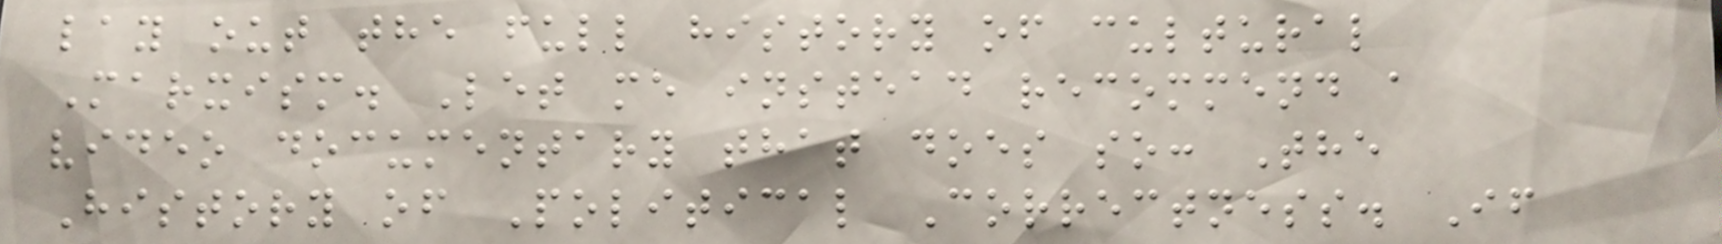lay out the full history of cultural
Marxism. Let me instead recommend a
video documentary that does so: The
History of Political Correctness. If
